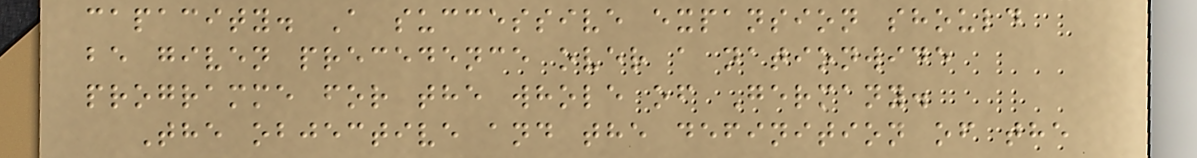capacity. A successive expansion should
be given precedence over a nationwide
programme for the whole of Germany.
The objective and the definition of the
